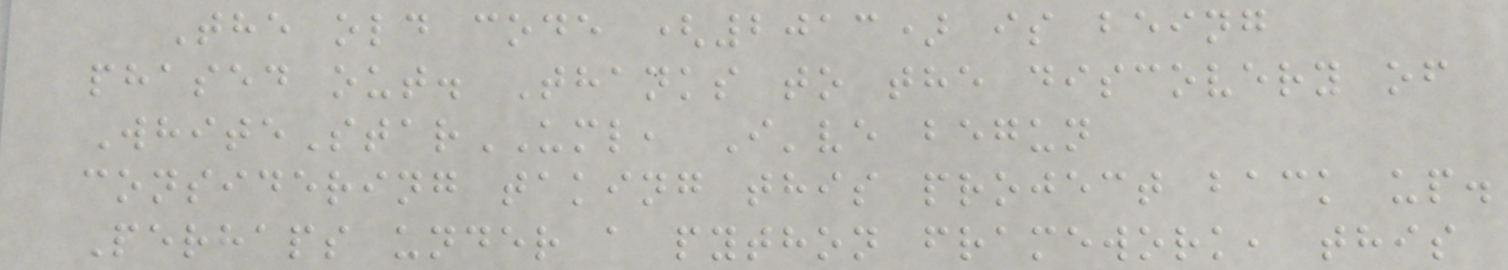The old code (2013) is being
phased out. Thanks to the discovery of
WhiteStarUML, I've begun
considering taking this project back up.
Perhaps under a python framework, this
